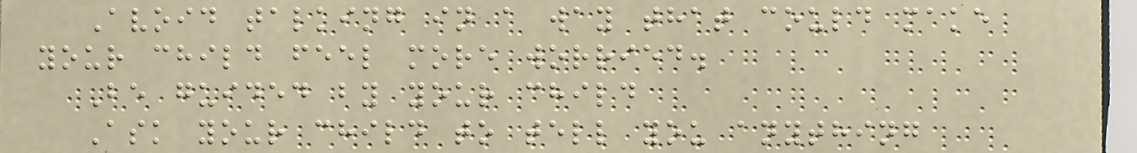Avoid talking in a way that could make
your child feel more worried.
Be guided by your child
Ask your child to tell you anything
